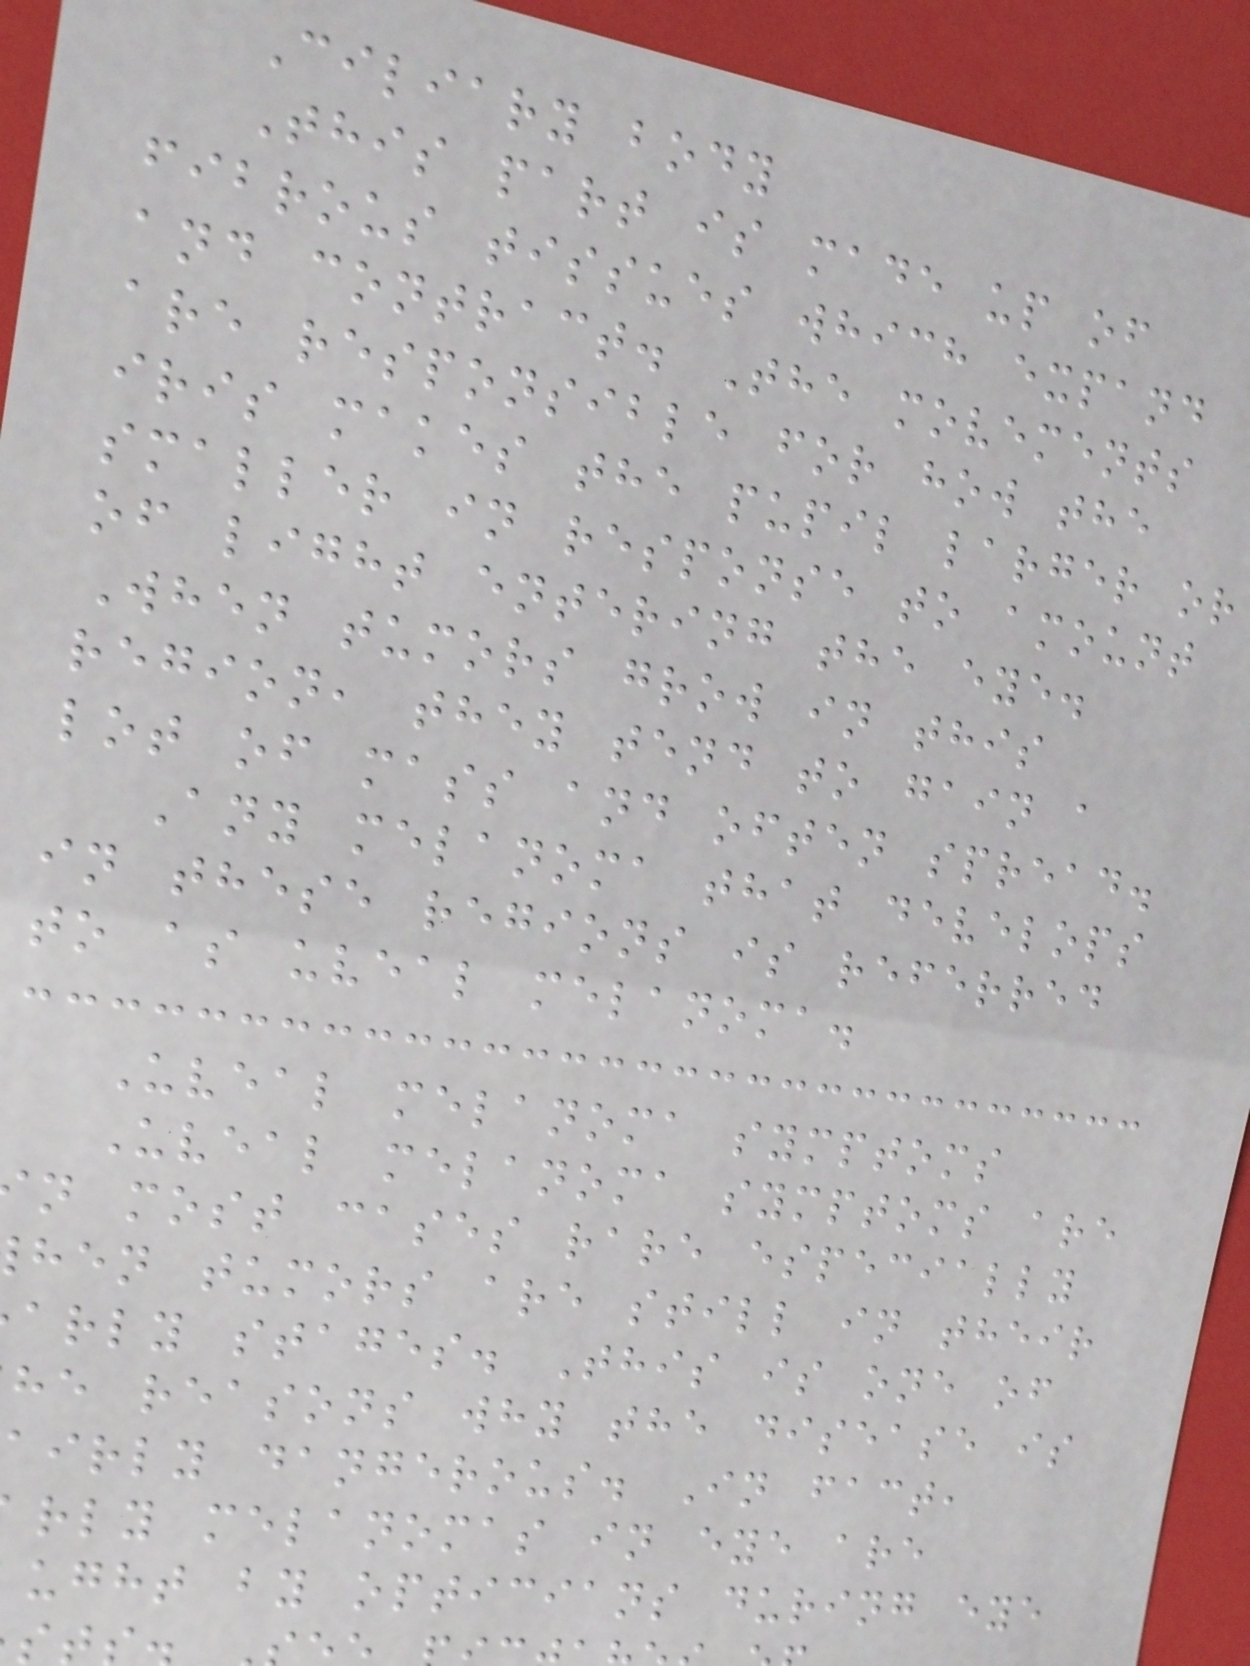Ciliary body
This part is made up of
fibrous tissues which expand
and contract. The movements
are responsible for how the
iris makes the pupil larger or
smaller in response to amount
of light entering the eye.
When tumors grow in this
region, they tend to gain a
lot of mass and often spread.
Any melanoma that develops
in these regions is referred
to as uveal melanoma.
Uveal melanoma symptoms
Uveal melanoma symptoms are
n most cases rare especially
hen tumors are still in their
arly stages. This is one of
he reasons why the disease is
airly dangerous. In fact,
rly melanomas in eye are
ught by opticians during eye
